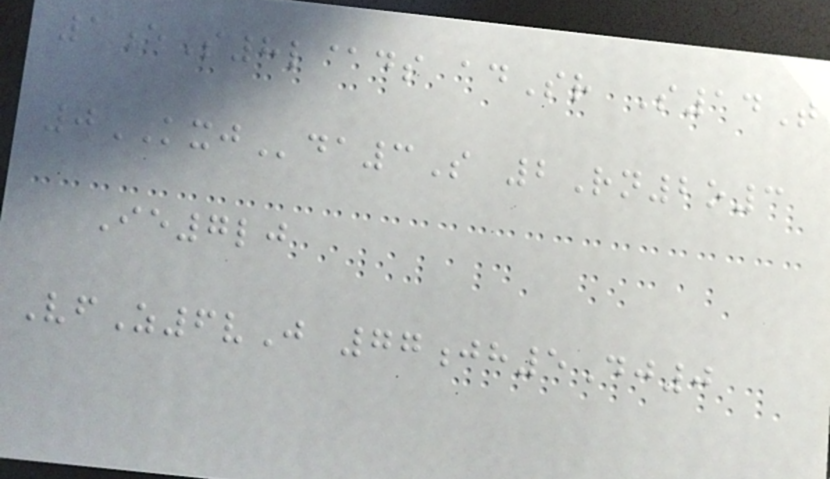1eS8l@ds adSr S14T
0KXJda3S 2Rn2o3
Ie7lj
VfZ6vJ 77jh5Dj0
